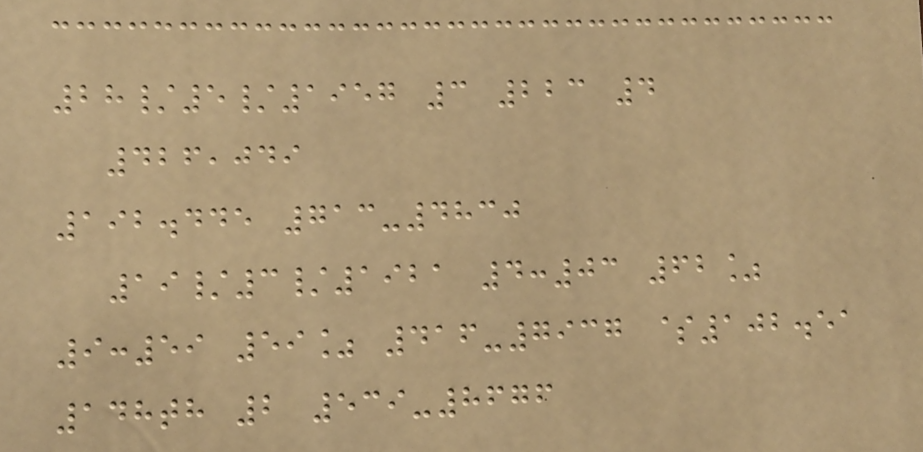28/5/1957 3 223 4
426,049
192.445 713-4830
19/3/1921 4:03 62%
9:59 59% 416-7937 $102.51
148th 2 539-8676
